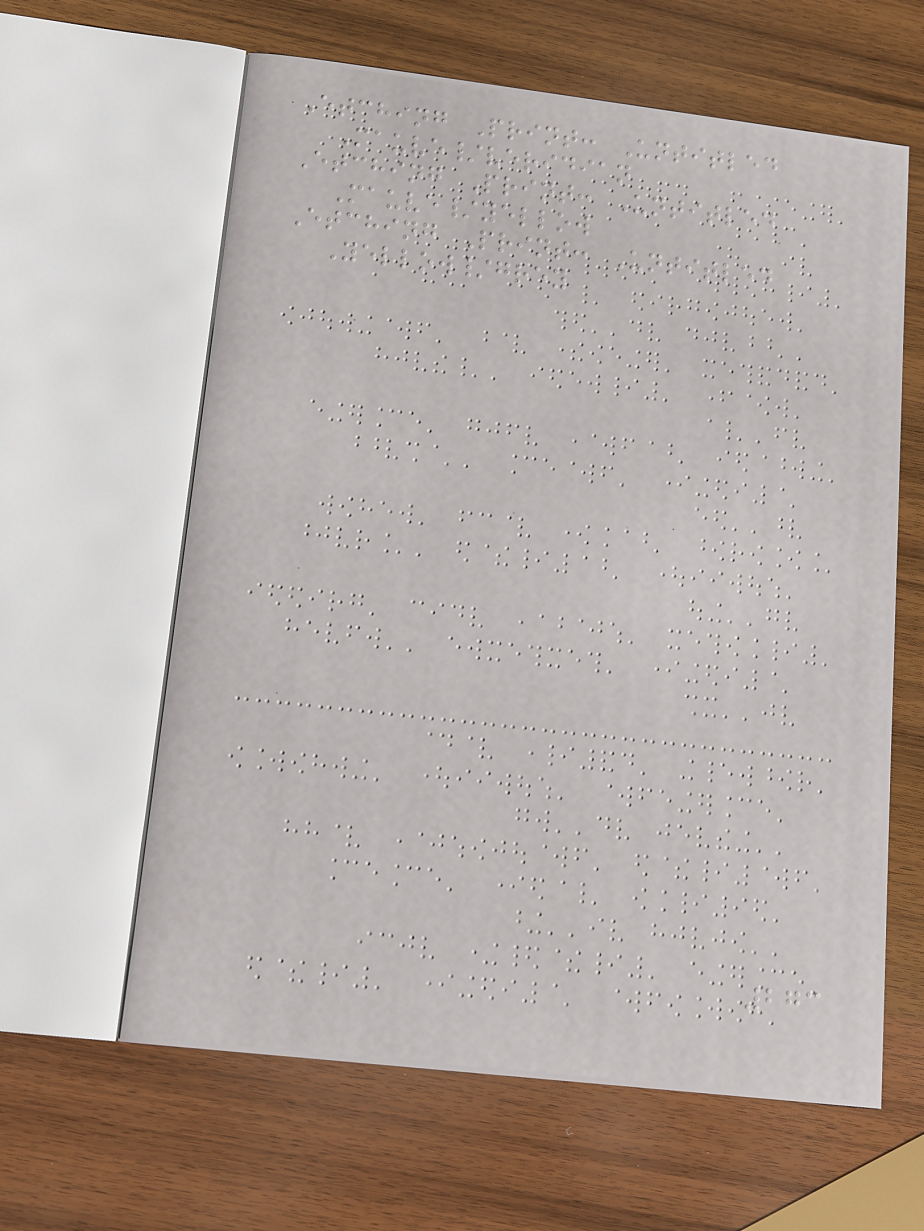Etching Print: Untitled
Mauve/veridian
Etching Print: Untitled
Mauve/yellow
Etching Print: Untitled
Yellow/grey
273
